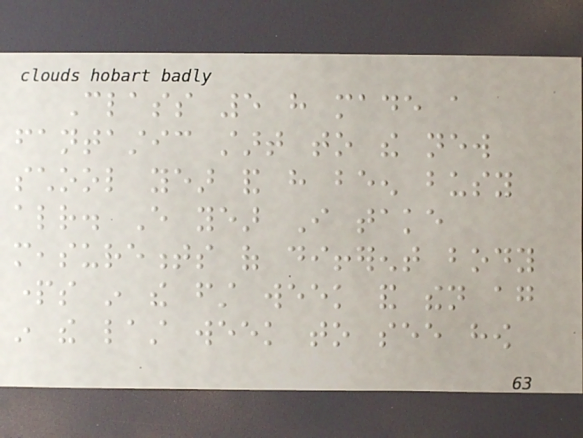Class 5 have made a
fantastic start to the new
school year and have been busy
already. Every year I take
measurements of different body
parts in the first week and then again
in the last week to see how
